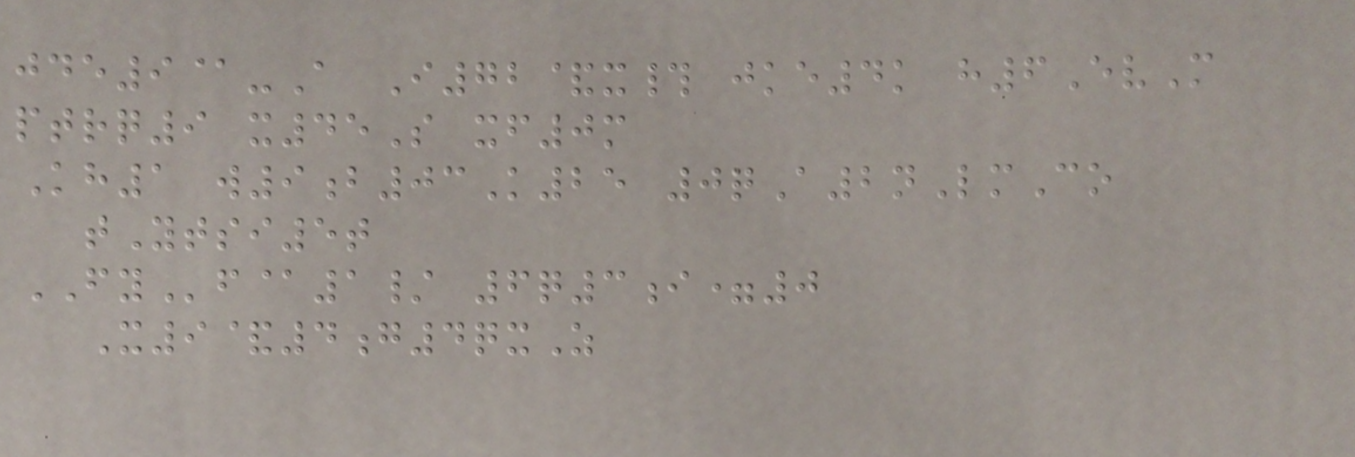jde9@-A I72&x# jke4k h6EvM
ptrq9 x45S xf0m
Kh1 w9b03K25 0qA2nLmCo
tYtsi5t
FYf@1/ 6q3i=0
X9&4g4qxZ
